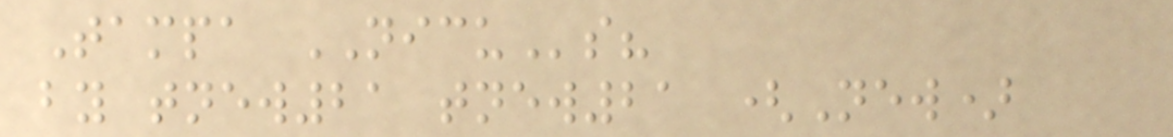Tampa NICUs?
by tnew21 tnew21 (New)
